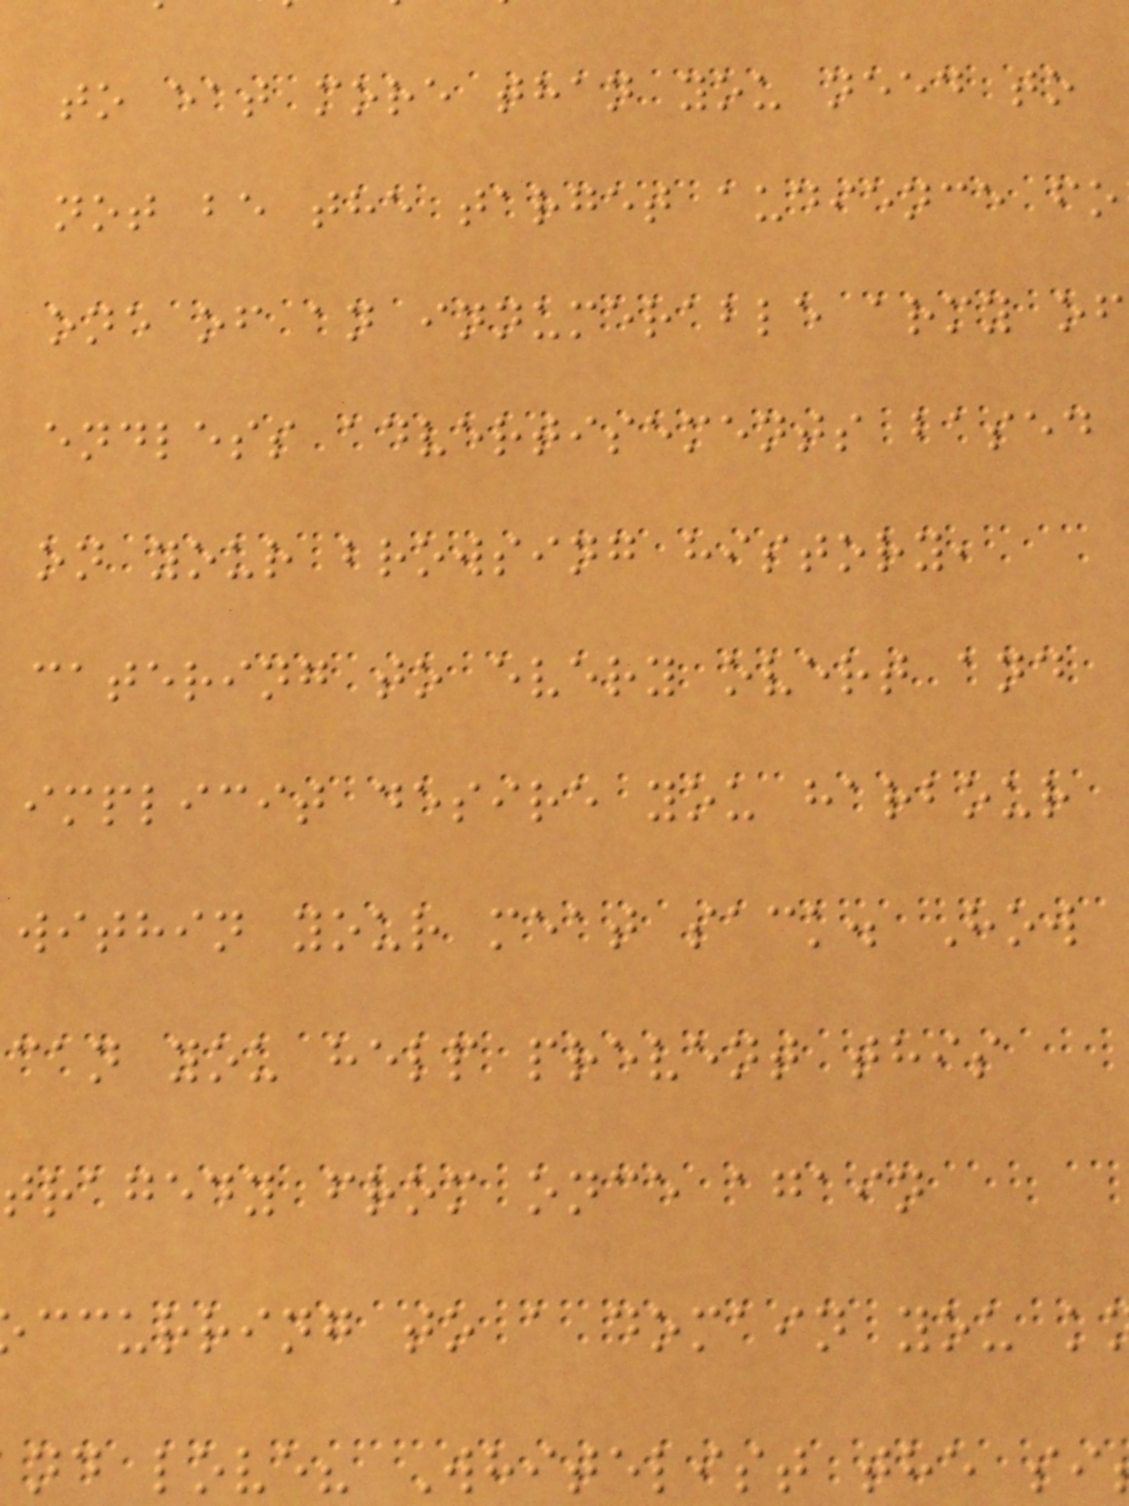to eat more than you need to
not be the target audience fo
one of an innumerable army of
endless advertisements based
on your browsing history,
catering to every overt and
implicit desire you harbour
within your meat sack. How
can you help prevent this
tragedy from once again
ccurring to a domain you k
nd love? Whitelist the si
